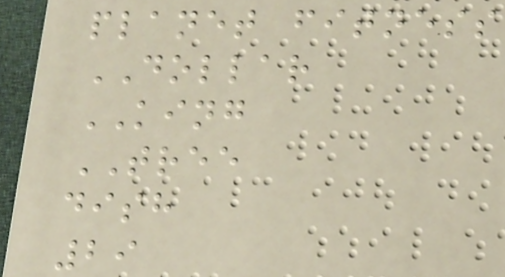planet fitness
DOLLAR
KING
TREE
dish
29
